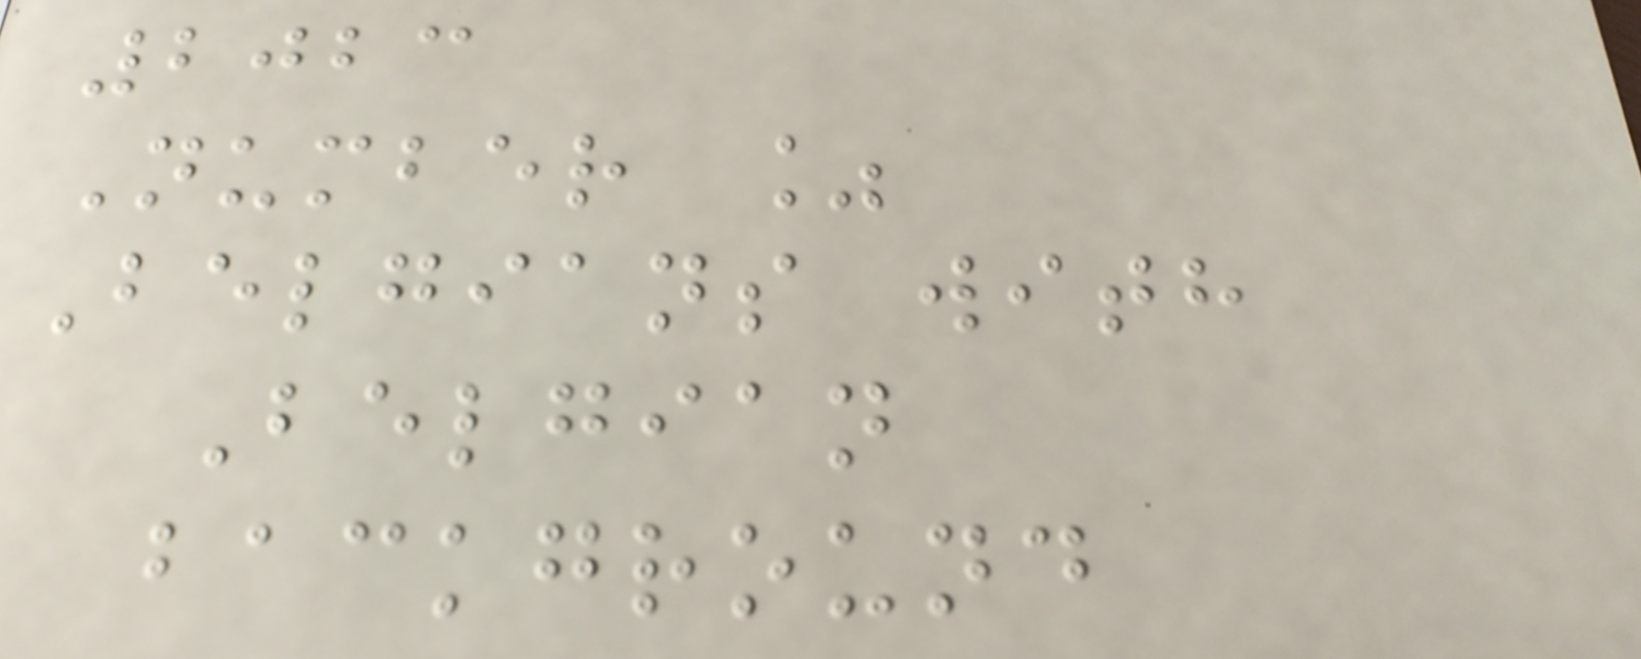2023
Number %
Belgians with
Belgian
background
